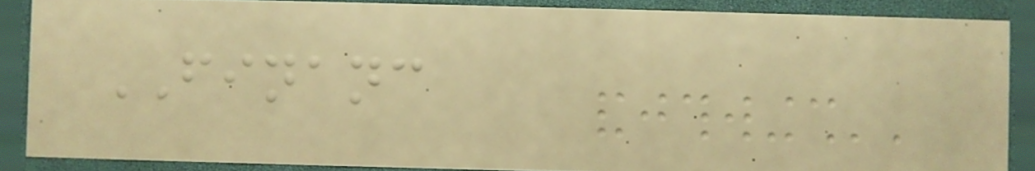FINANC
